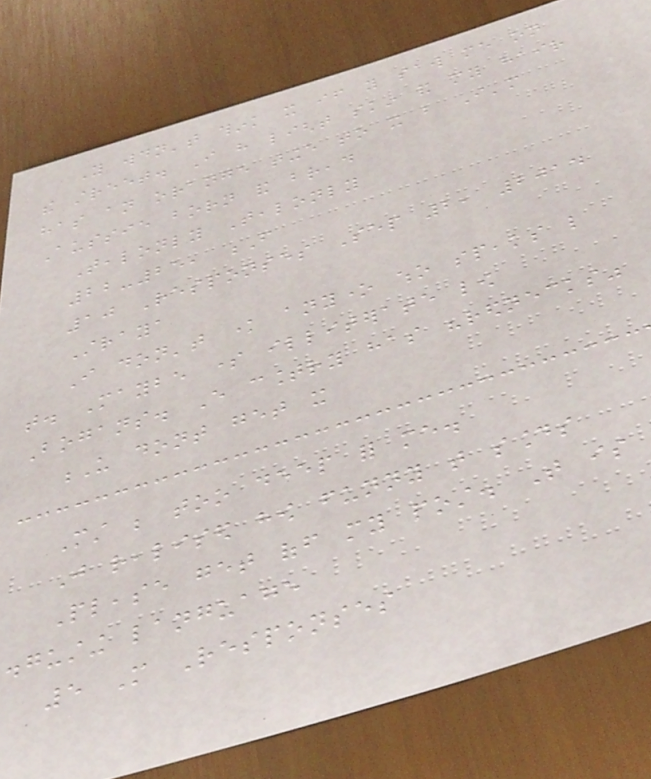You wouldn't think it if you saw me on
the street. I have light skin and my hair
has an orange tinge to it but I'm
Aussie born and bread
Tealonly Tealonly
22-25, F
10 Responses Sep 2, 2014
Straya
I don't know anyone who speaks like
that. Maybe some illiterate low
Bogans. Every country has "rednecks"
U dont get it
Must be too deep for me.
Just realised how funny that sounds
Please get off my post. That is
disgusting language
5 More Responses
